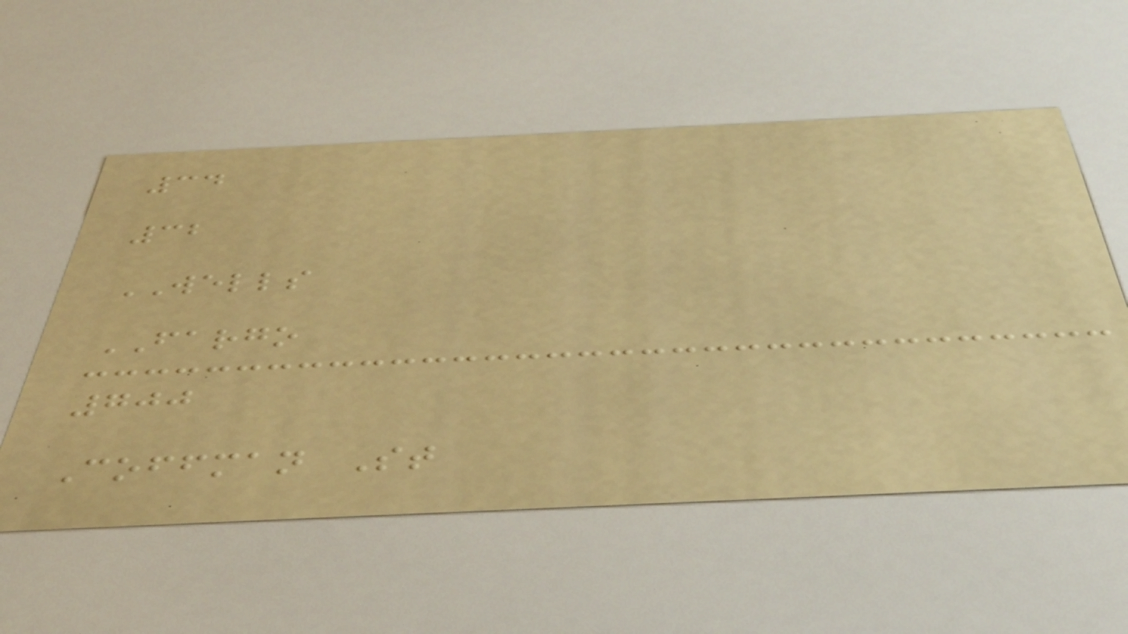34
32
WELLS
FARGO
700
Coffman St
